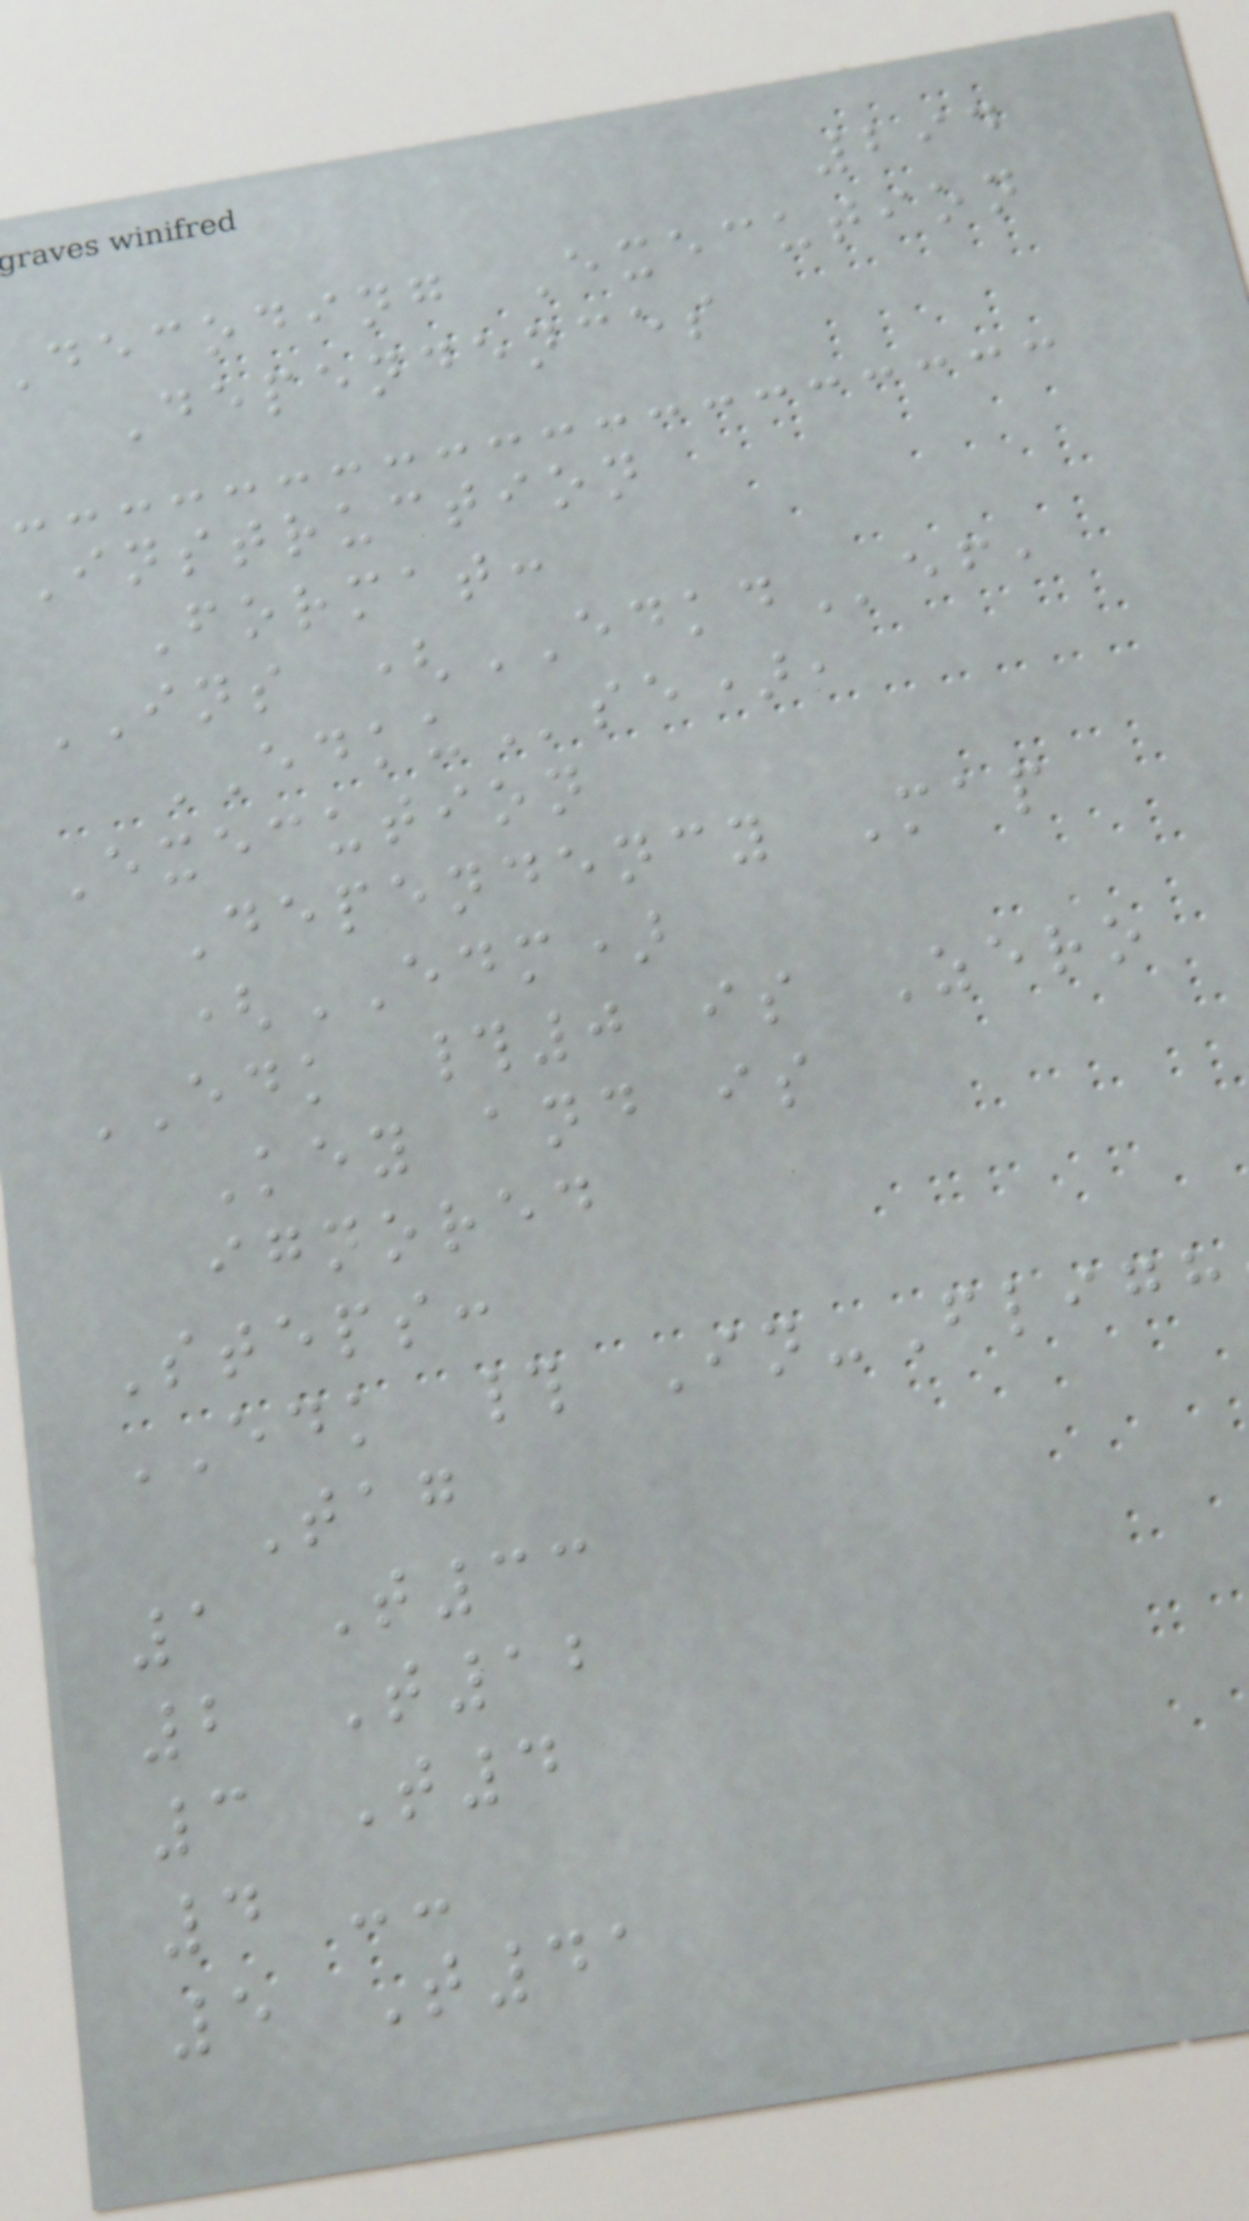294
decoding Execution
Dependences
Instruction
Format:
INS (EDKDef,
EDKUse),
Execution
Dependency Map
(EDM)
EDK #0 is Zero
Key and is
ignored
Steps:
EDK # In-Fligh
Tag
1 T33
2 T12
3 T4
4 --
5 T41
